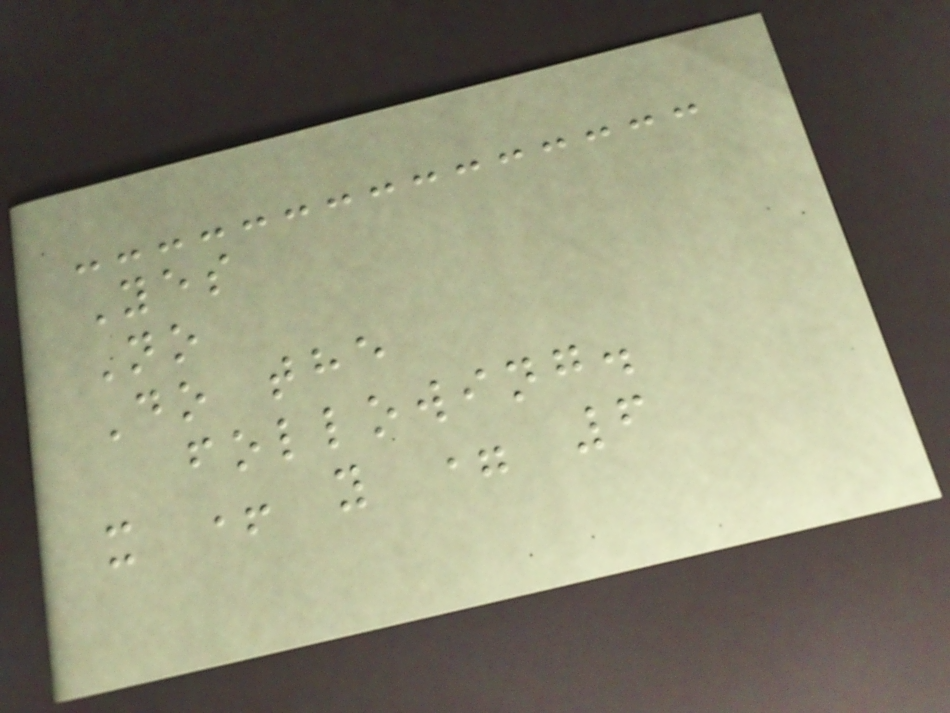Yes
No
Do the
following.
x + y = 6
